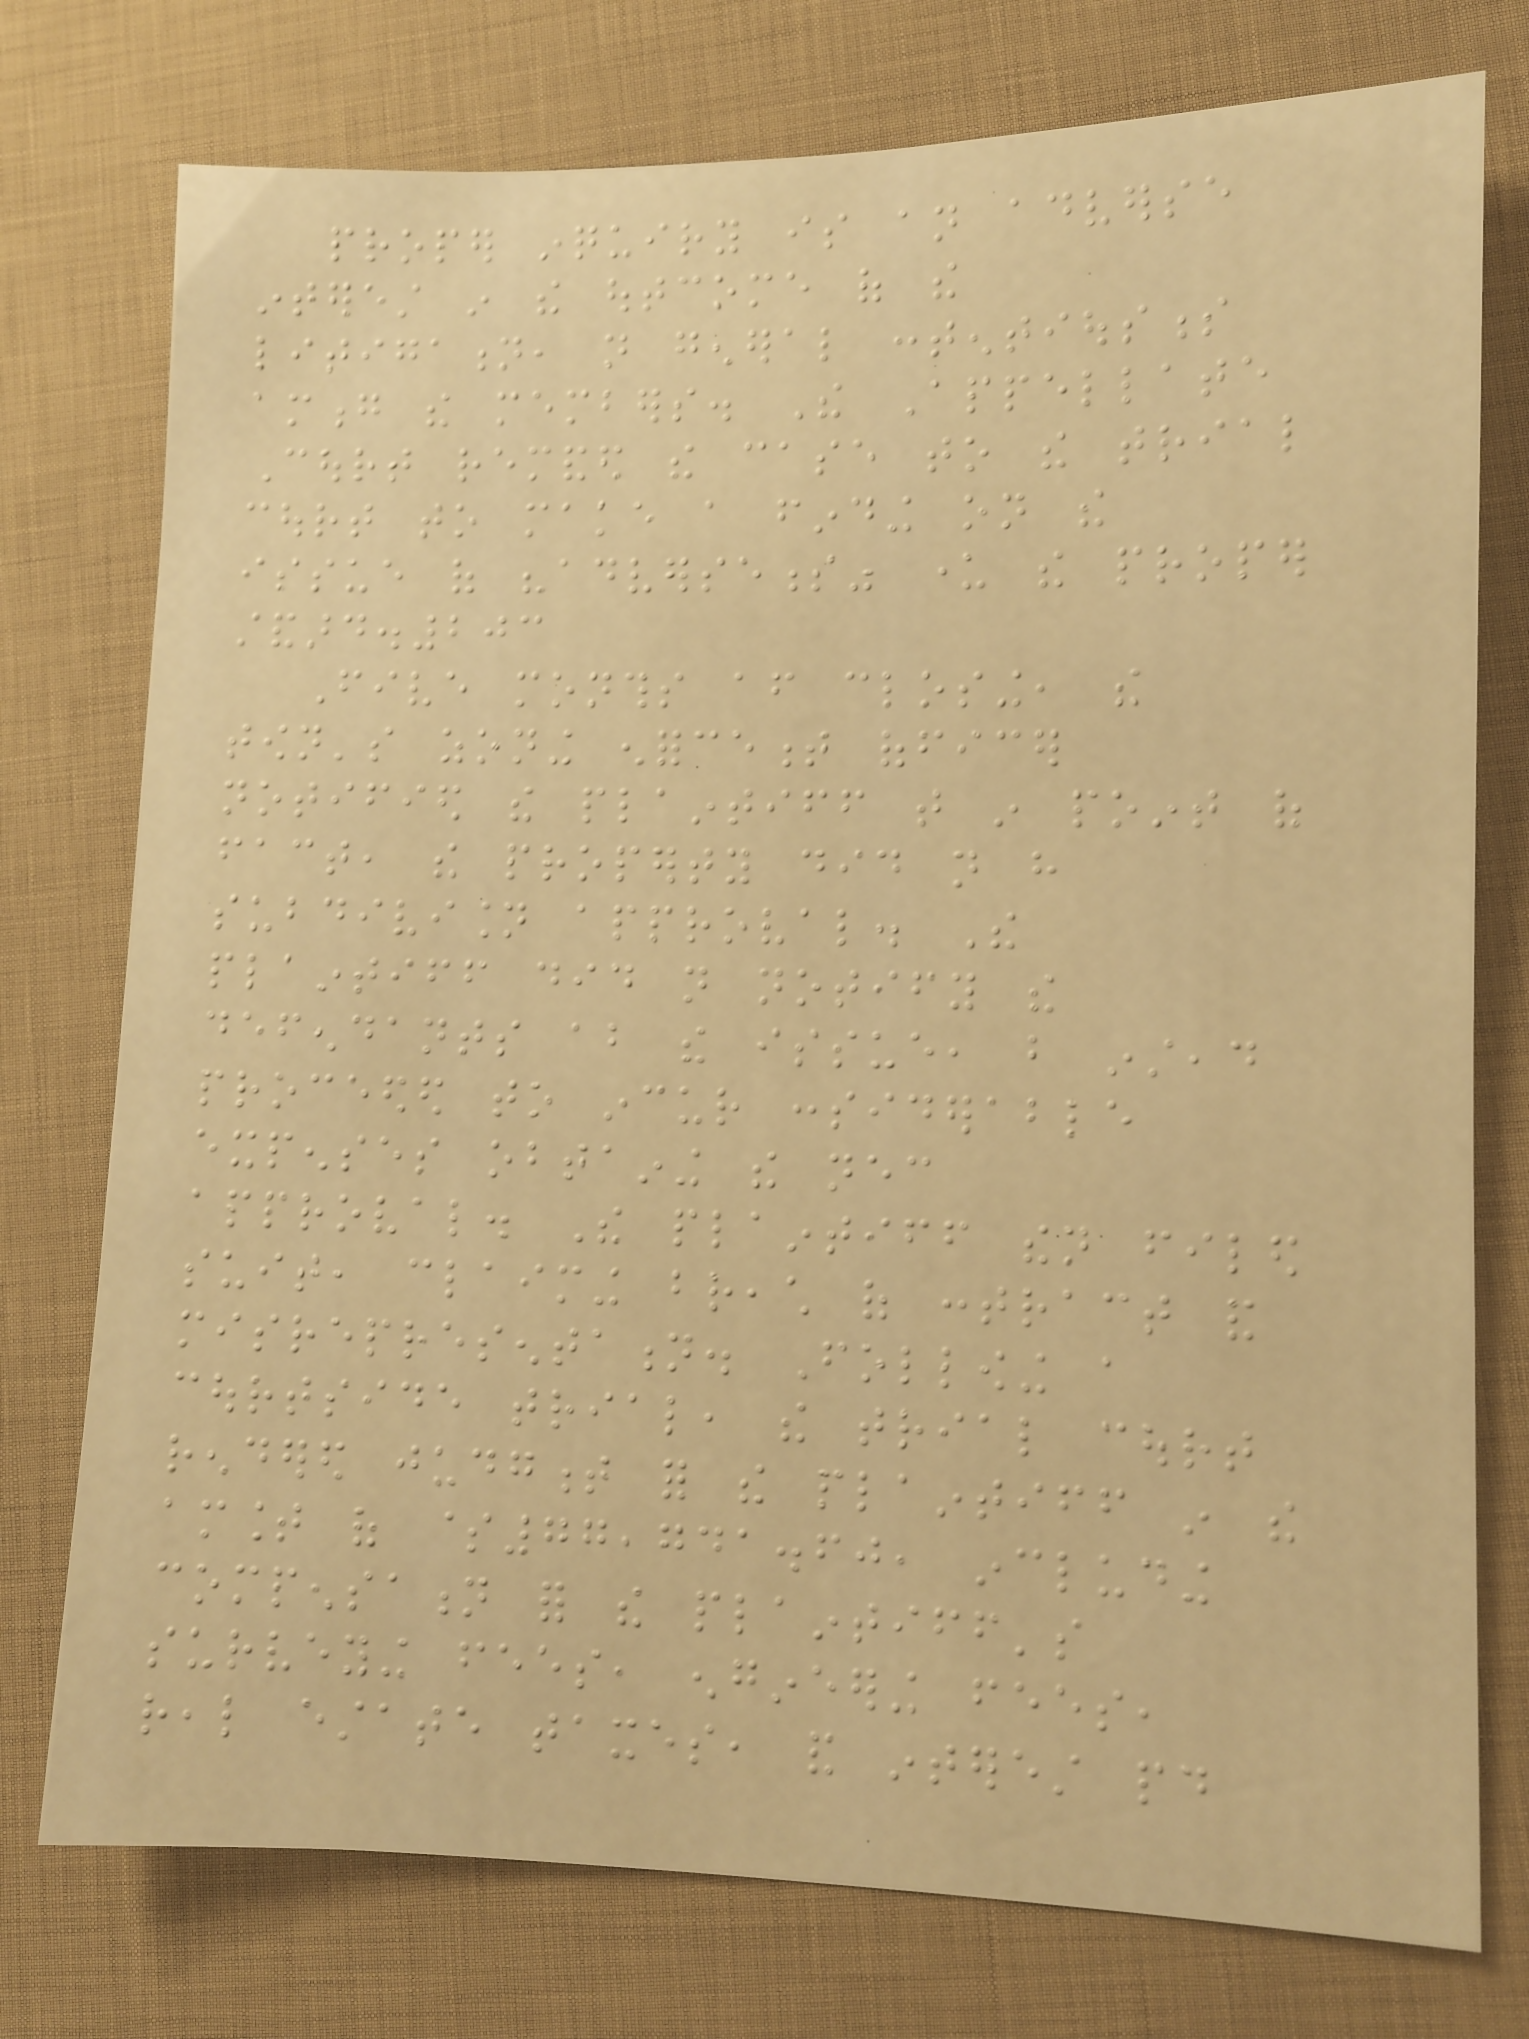proper inquiry is an adverse
interest in the outcome of the
litigation, not general contentiousness
among the members. The Appellate
Court remanded the case to the trial
court to make a finding on the
issue of "adverseness" under the proper
standard.203
Five months after closing, the
town's zoning enforcement officer
notified the plaintiff that in point of
fact, the property did not have
subdivision approval. The
plaintiff did not notify the
defendants about the issue, but instead
proceeded to incur considerable
expenses obtaining the necessary
approval. The plaintiff then filed
suit, claiming breach of contract and
misrepresentation. Following a
courtside trial, the trial court
rendered judgment for the plaintiff in the
amount of $77,741.60, including
compensation for the plaintiff's
surveying fees, engineering fees,
real estate taxes, and interest paid
